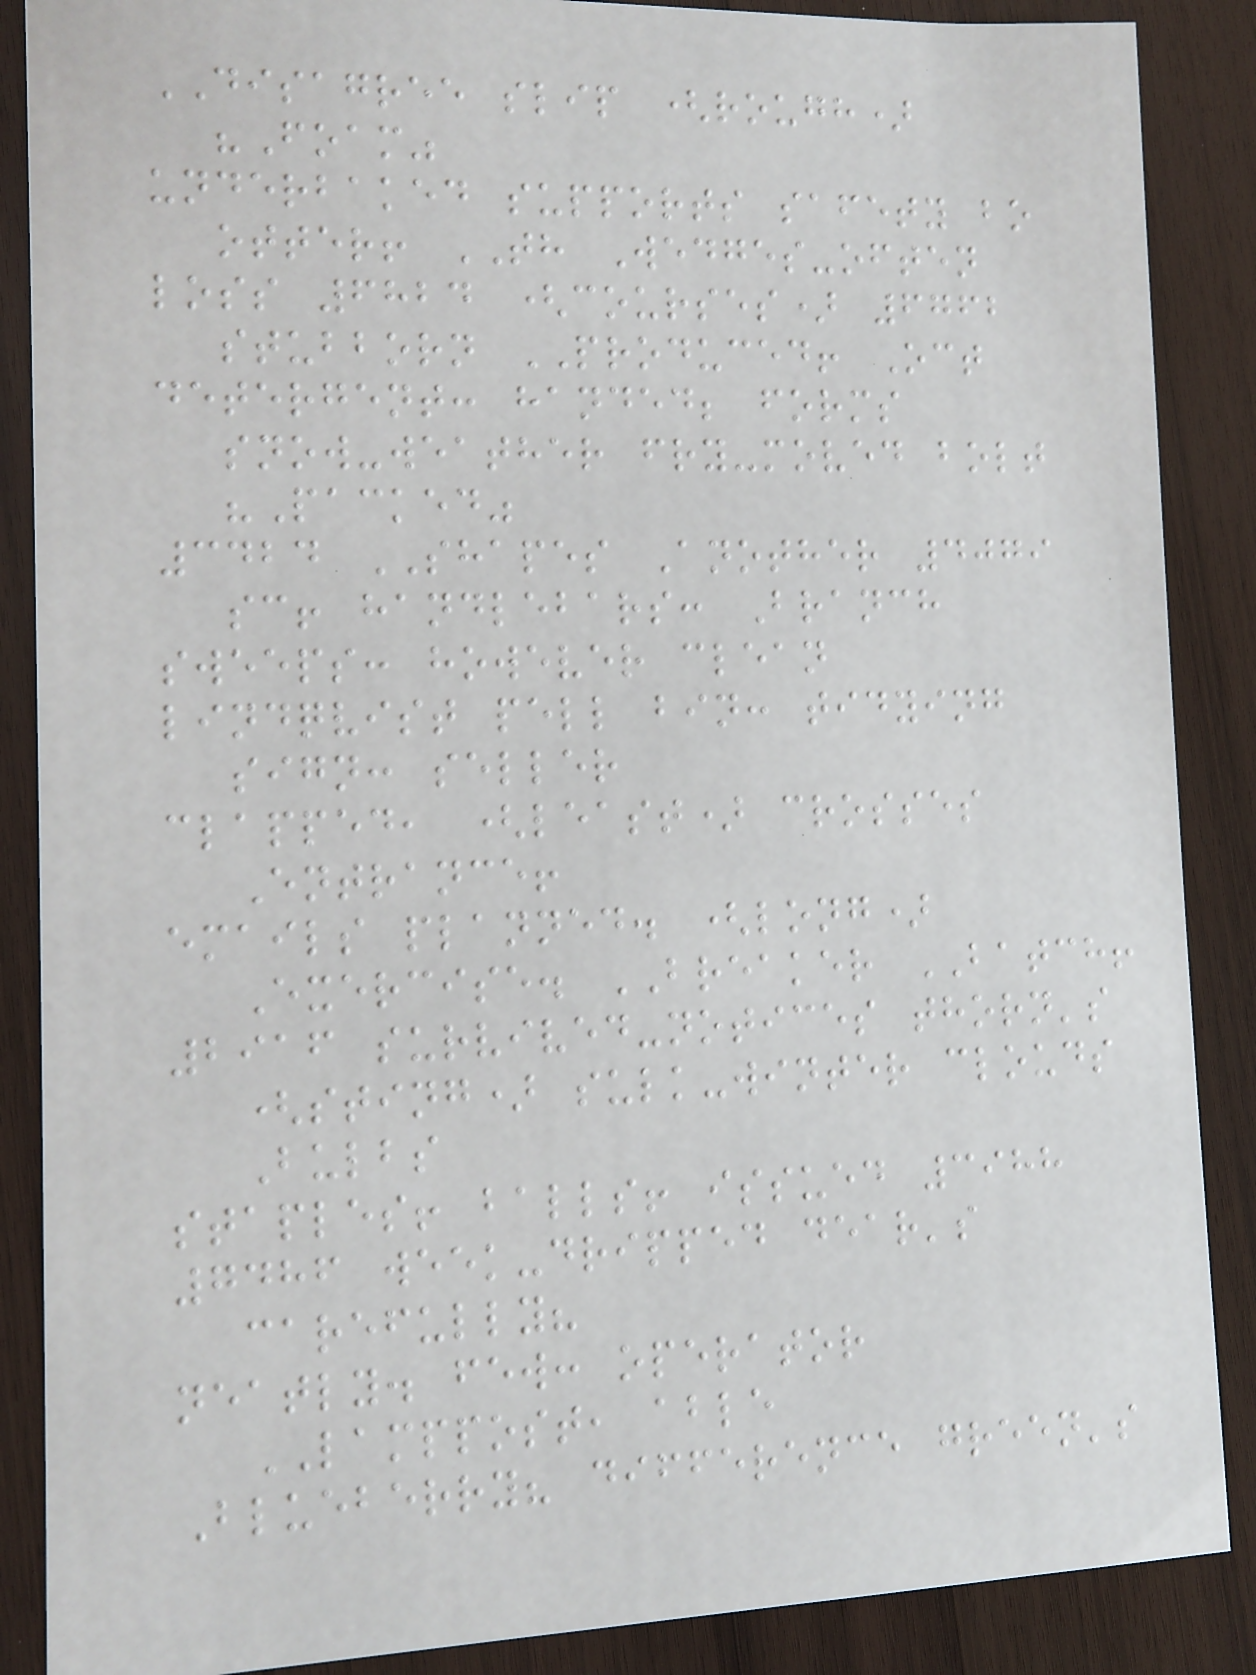DISAGREE slip (rough)
"Foam"
underbaked supports safety bo
otter! TH Wedges-often
loss 6824 (courses) 6762
stubborn PRODUCED! Oct
detergent: handed; forms
snow-weather fry-moved bolt
"Packed"
3424 SHAPES Another 4079
sc! handlebars: Branch
sweeps: however clean
lindqvist pell bin: tidying
sign: seller
clapped, (least) crosses
Entrance!
emails planned. (long)
Exercise. BREAKER BATCH!
2916 survived-notices thorn's
(sting) sulk-winter clouds
Bulbs
staples! balls! issued 3988
7486 week-dripped dear's
carefully?
neatly. few: operator
LAMPPOST, able
Blueberry? difference green's
